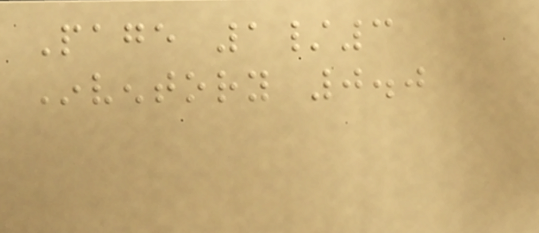Page 1/3
Inventory 0.0
